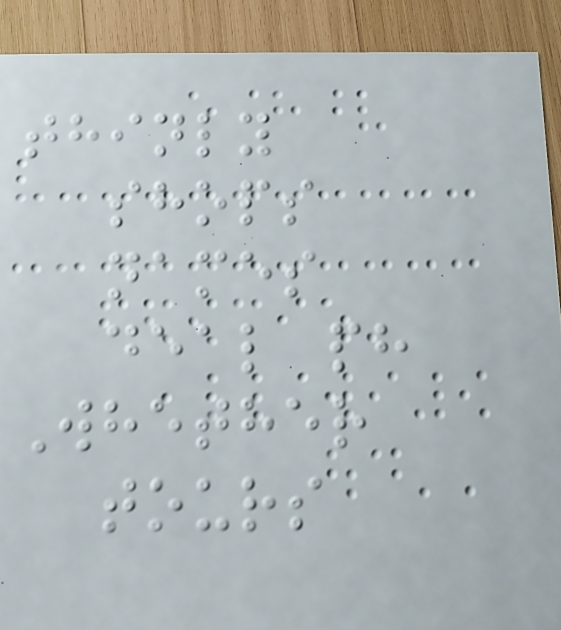thinly
shops
names
deal ph
Whether
tours
